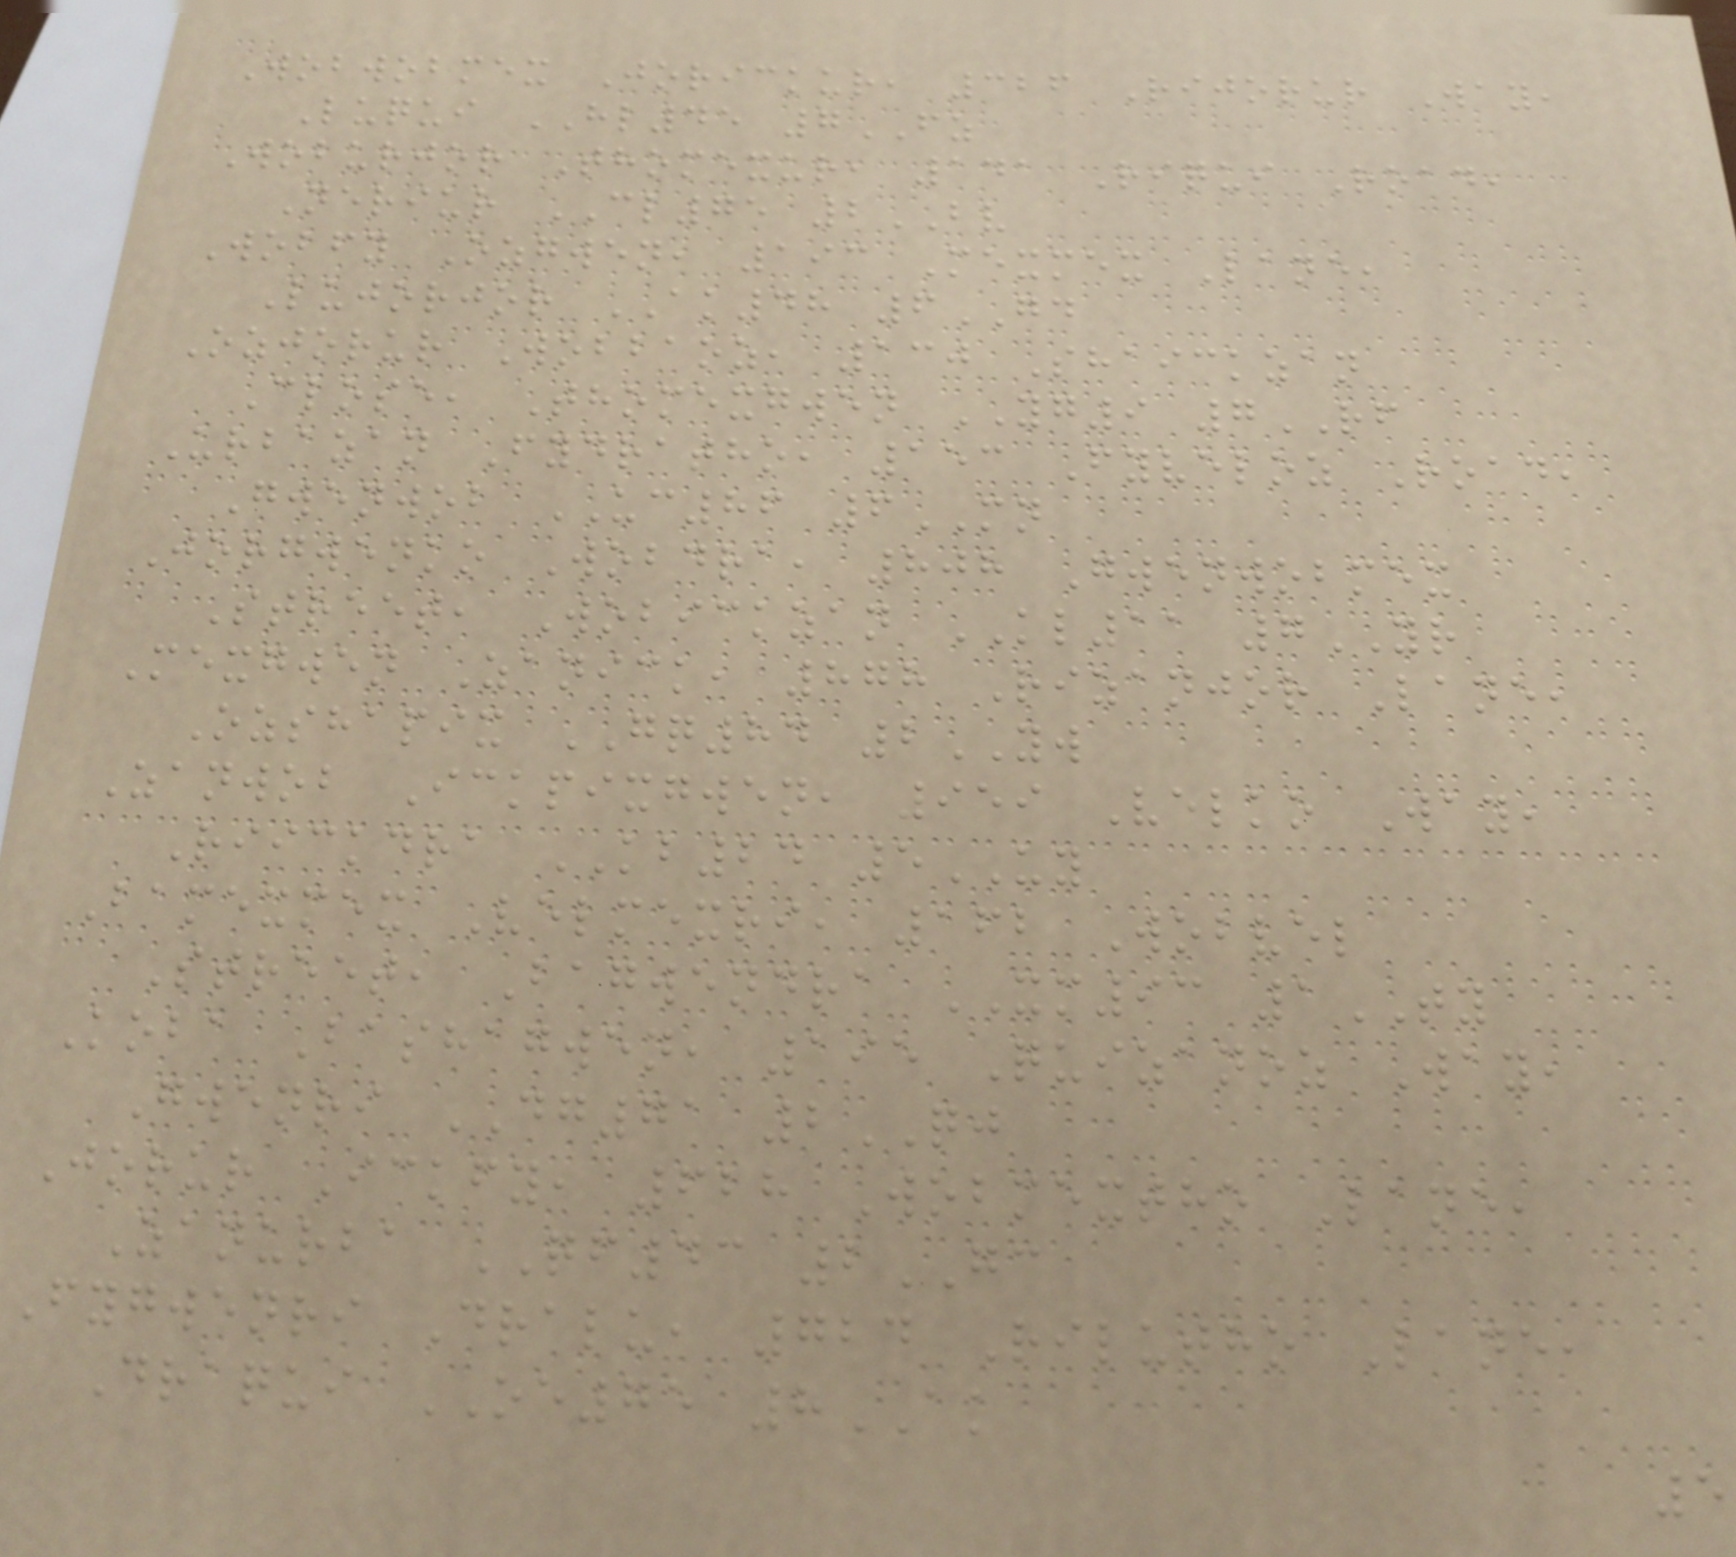Wobwobmex Jorickur, 326 Rijorur Way,
Luqui HL45 7FZ
Woburjor Thomexur, 141 Riqui Road,
Neriur CL75 2BV
Wobfy Ozgwen, 193 Mexmex Lane,
Lujorjor AK48 6GD
Ozjorur Wobbaoz, 130 Shaickzan
Close, Thomexgwen YG9 7RF
Urbazan Fydratho, 153 Fyveloz Road,
Gwenwob UC86 6MN
Jorgwenko Wobdra, 808 Gwenwobmex
Street, Wobickzan KL11 7YR
Mexgwen Zanick, 878 Rizanjor Lane,
Ozshapix GQ84 2YW
Zanwob Ickpixgwen, 959 Velko Way,
Riickdra KB24 5UY
Bamexmex Velmexri, 162 Wobvel
Street, Bagwendra XM93 1TY
Koba Bashagwen, 195 Quizanoz Way,
Gwenri DG71 2QJ
Jorur Ickfy, 628 Wobmextho Lane,
Zanurba QF43 2GC
Fygwenri Dralu, 724 Rilutho Lane,
Draqui OE75 8AK
5
